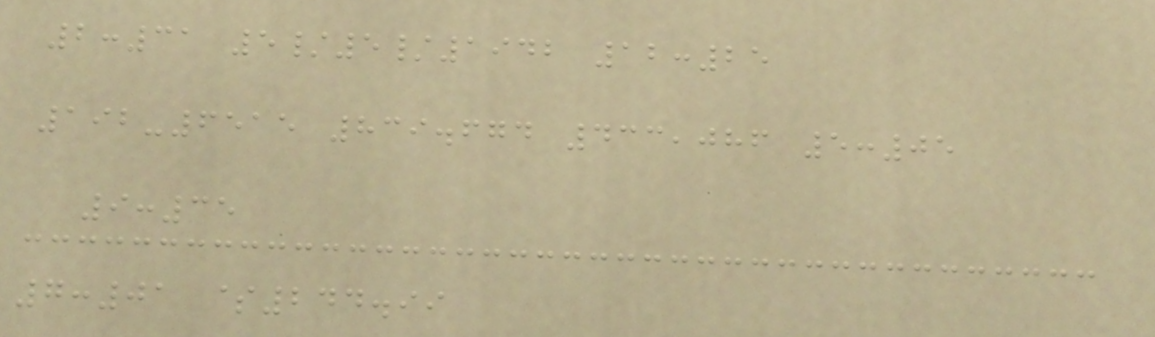2:31 5/5/1942 12:25
192-6515 839.674 433,086 5:05
9:35
7:01 $244.99
